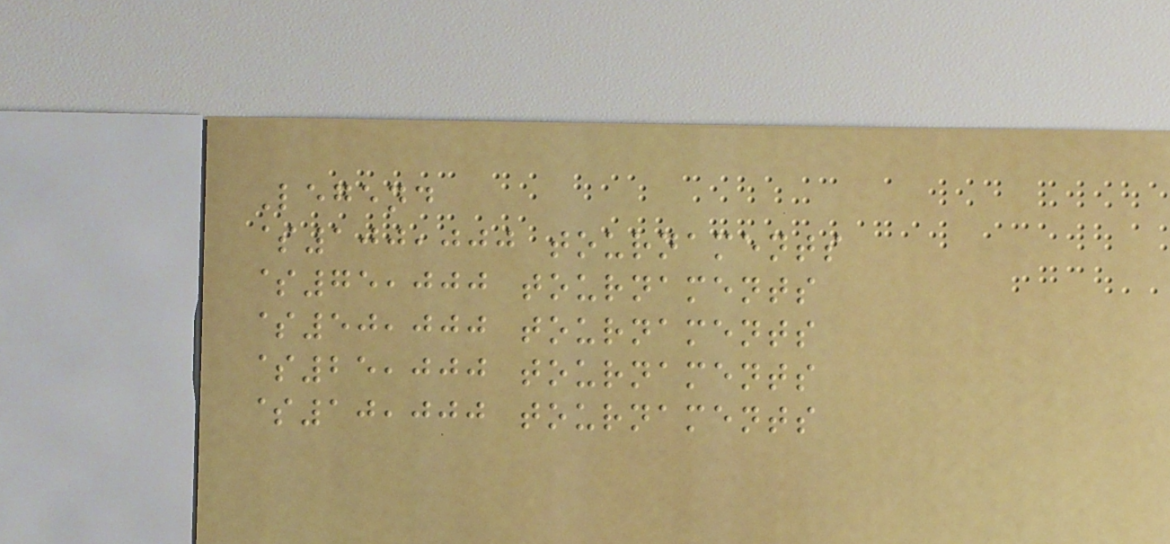Legend
$100,000 tournaments
$75,000 tournaments
$50,000 tournaments
$25,000 tournaments
$10,000 tournaments
